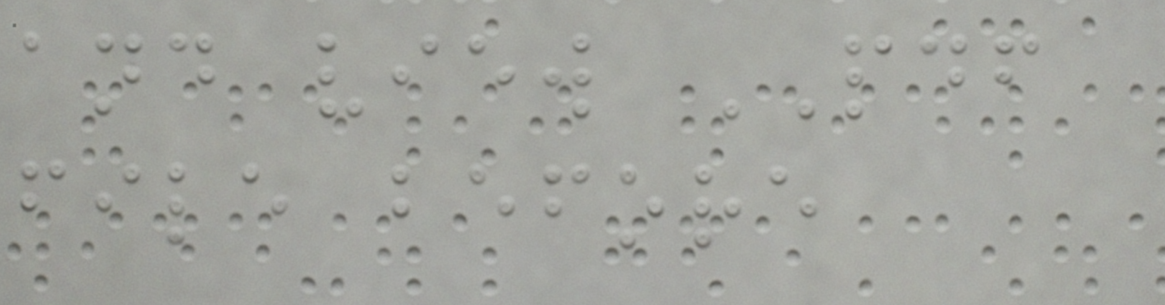and view PDF
file before
